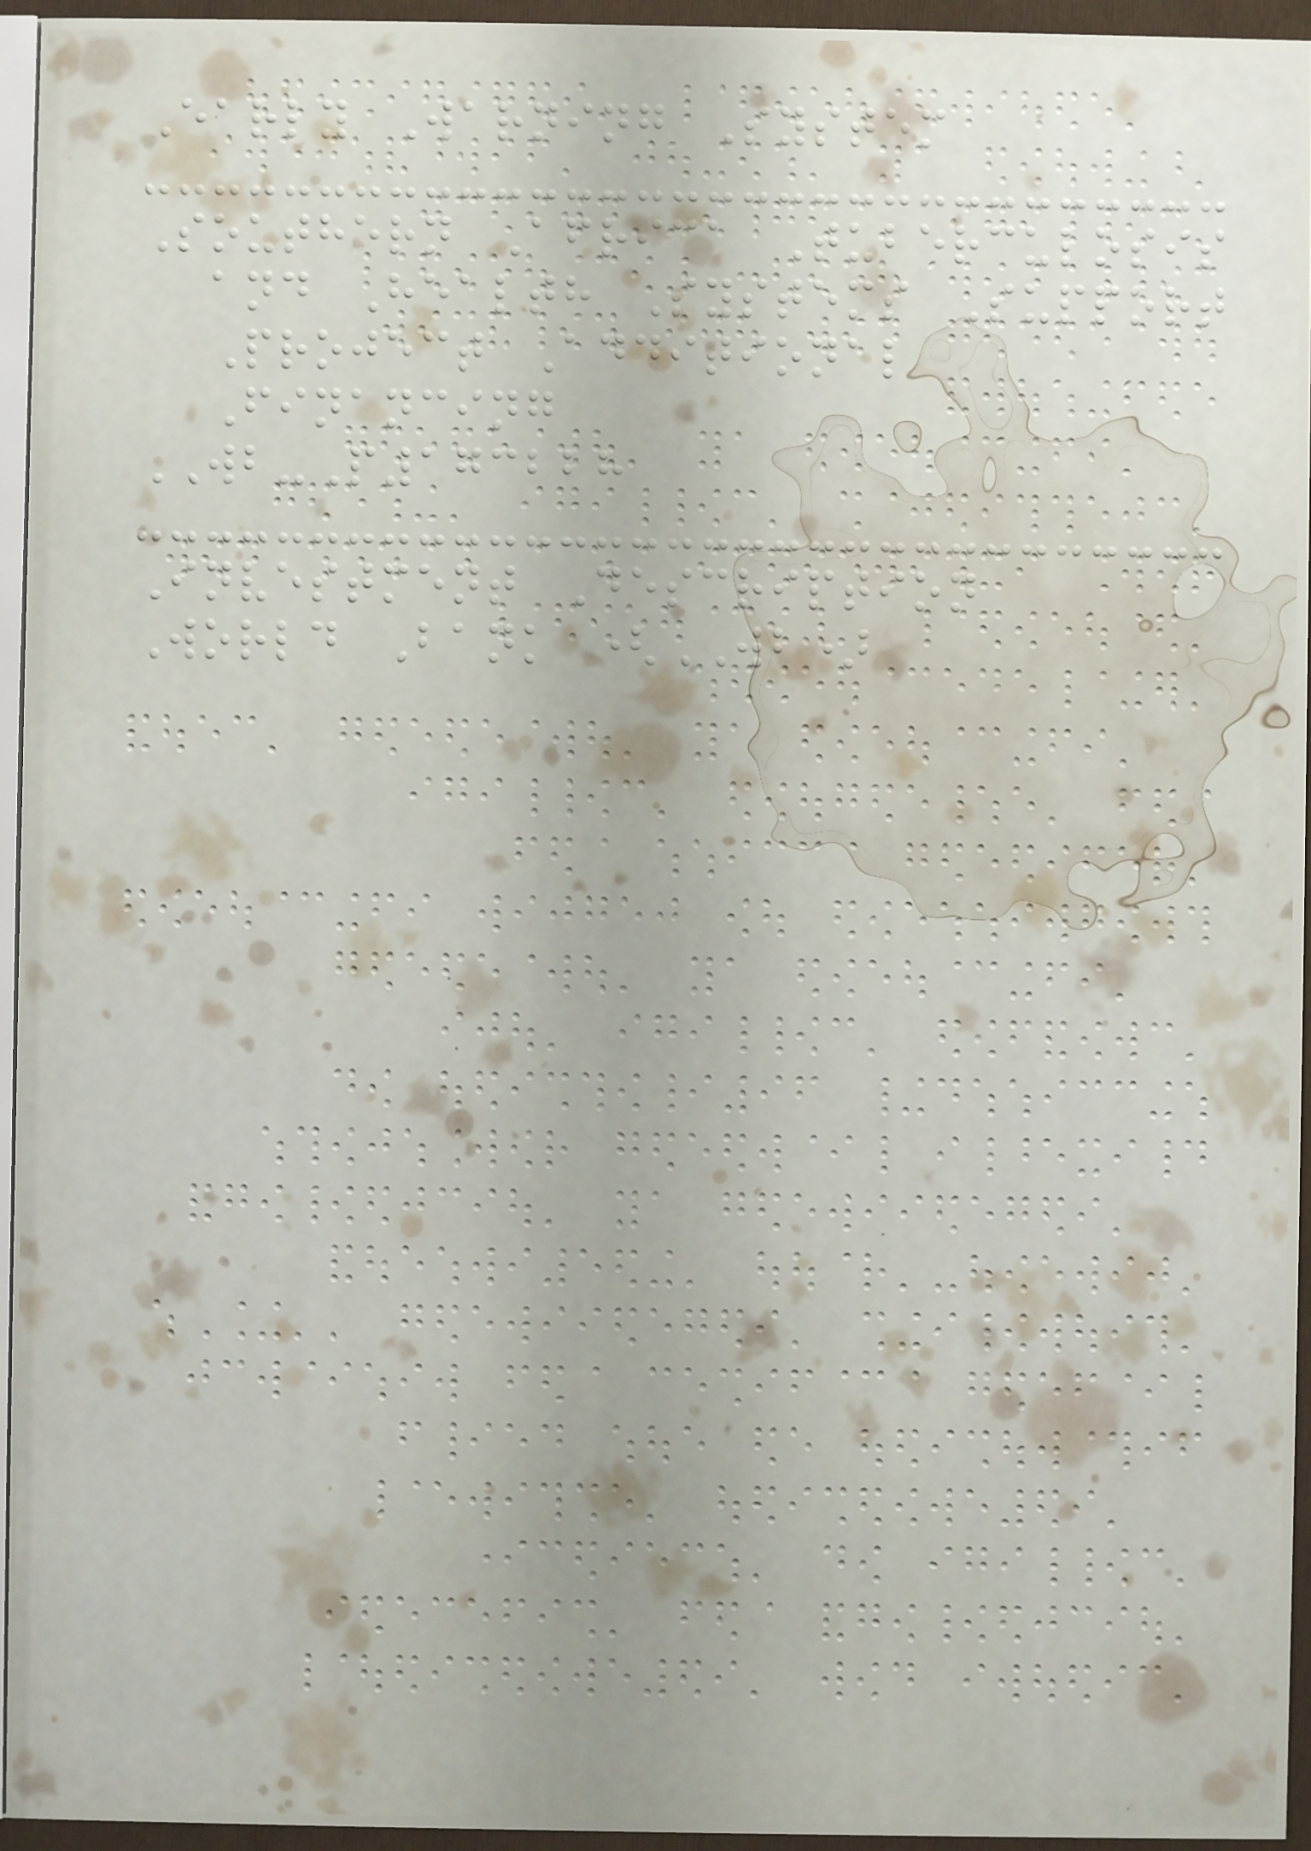Early Warning System
Southern Africa Tuberculosis
and Health Systems Support
Project Additional
Financing
WB-P173228
Investment Description
World Bank (WB)
